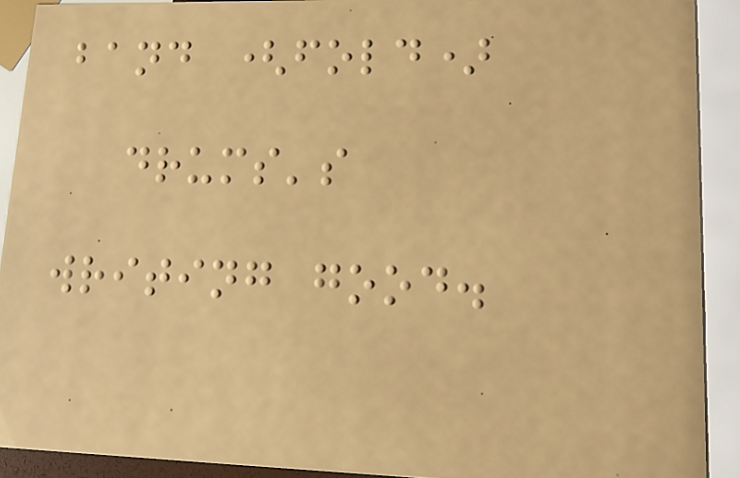band (fold)
drums's
writing good.
